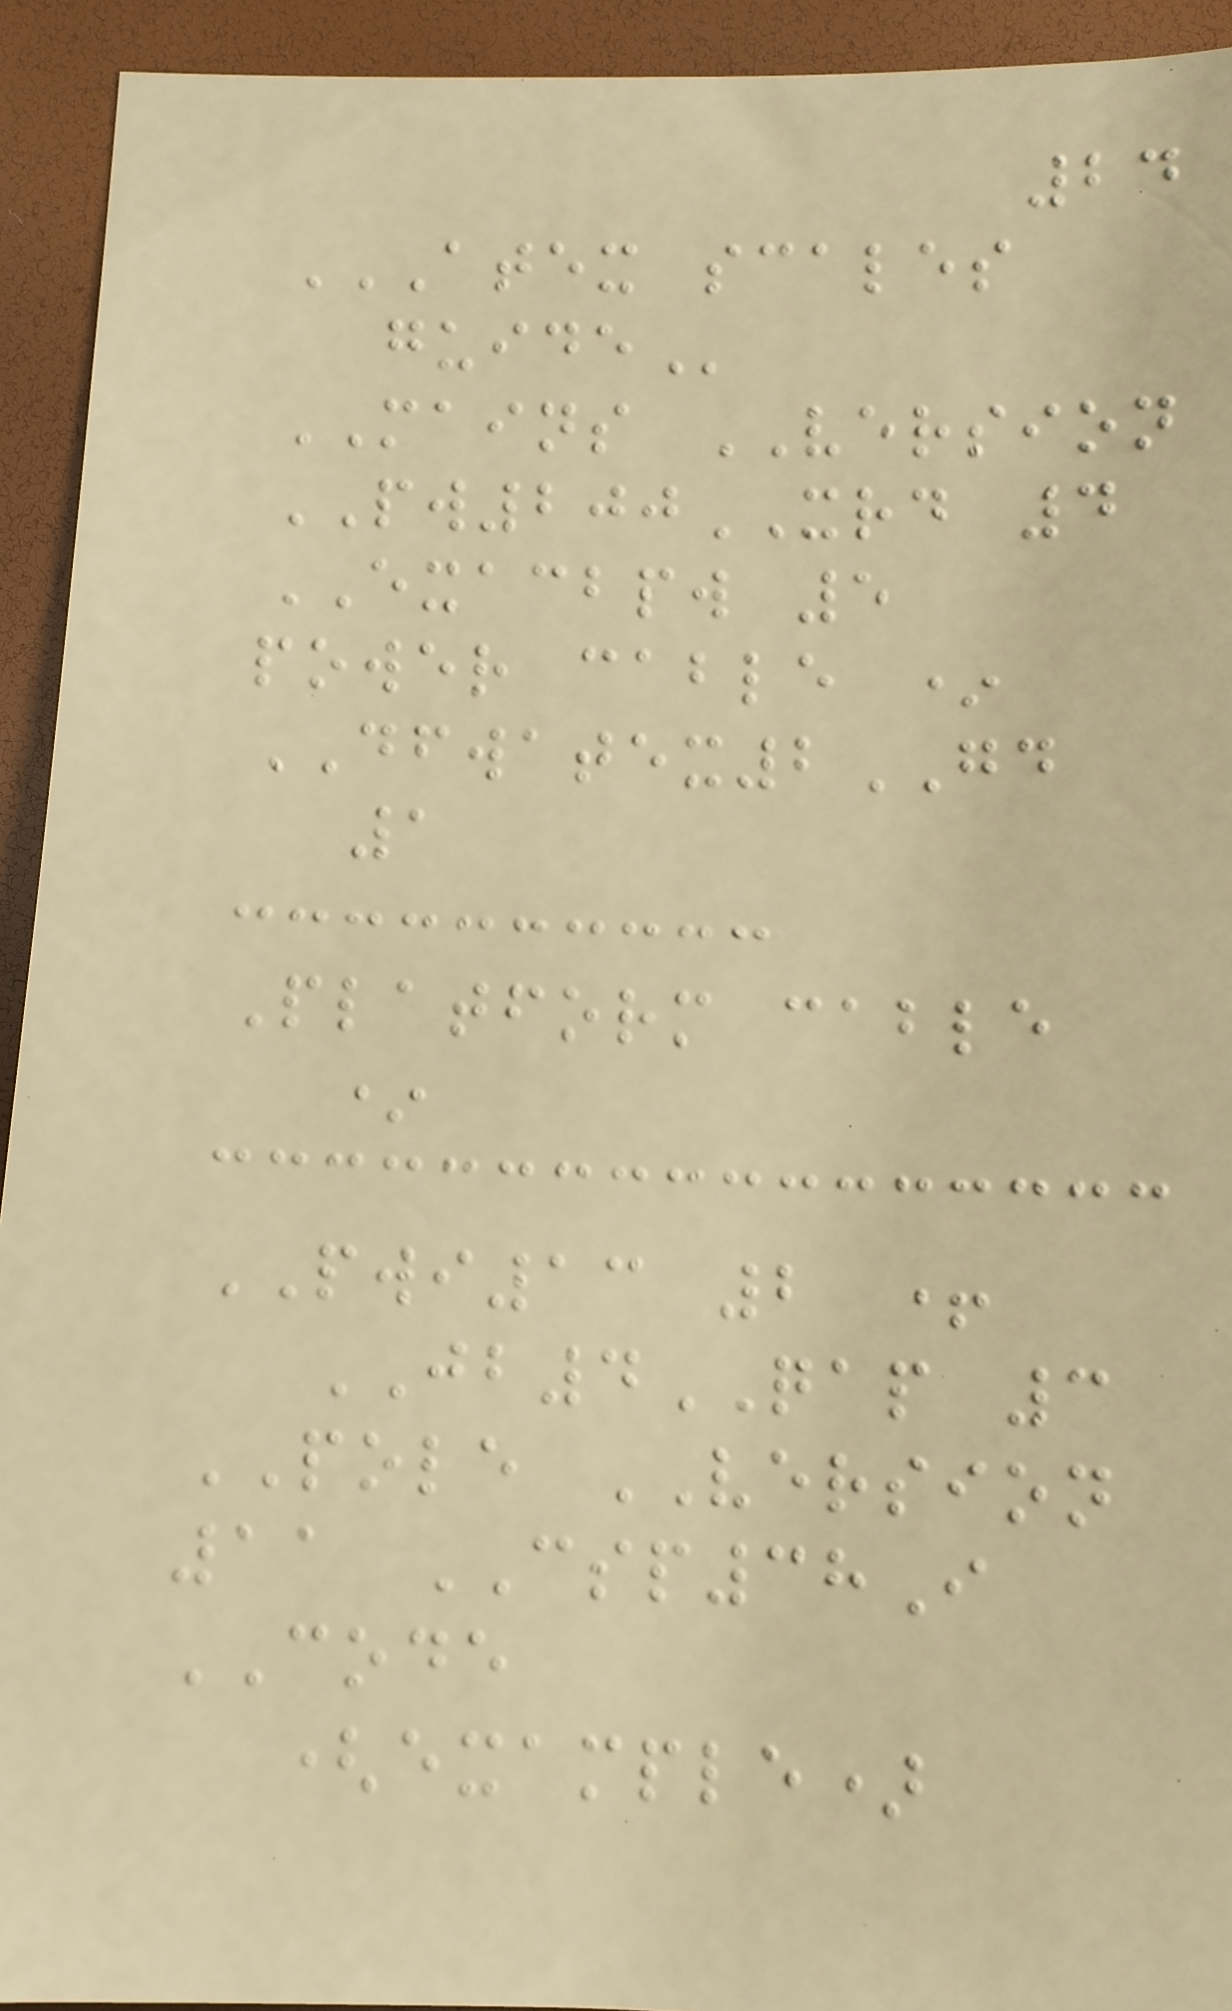24
ATEX SCALES
GUIDE
MAINS VERSION
PW200XRD 4
EXACBPW 5
power cable *
DFWATEX2GD
1
Platform cable
*
PWI13 2 +
JB4QAP 3
POLE VERSION
11 CSP38I
CODE
(example)
